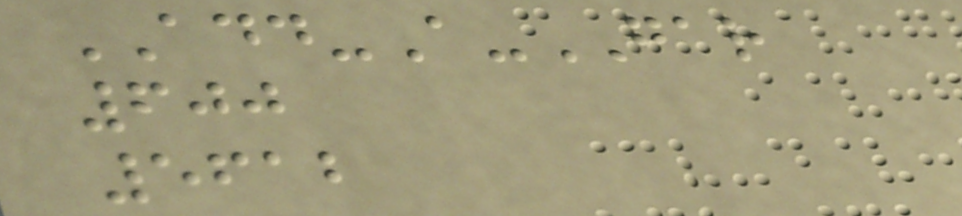ADD-A-GAR
600
5612
